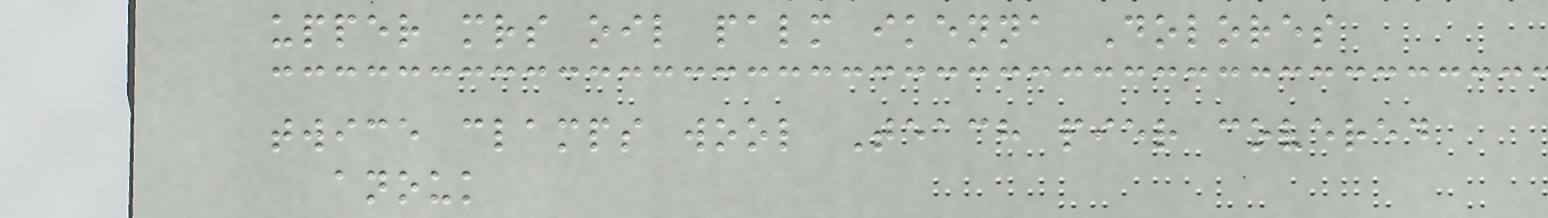upper mrs oil palm ikenna Dolores
twice clamps wool Teach pier covered
anouk
